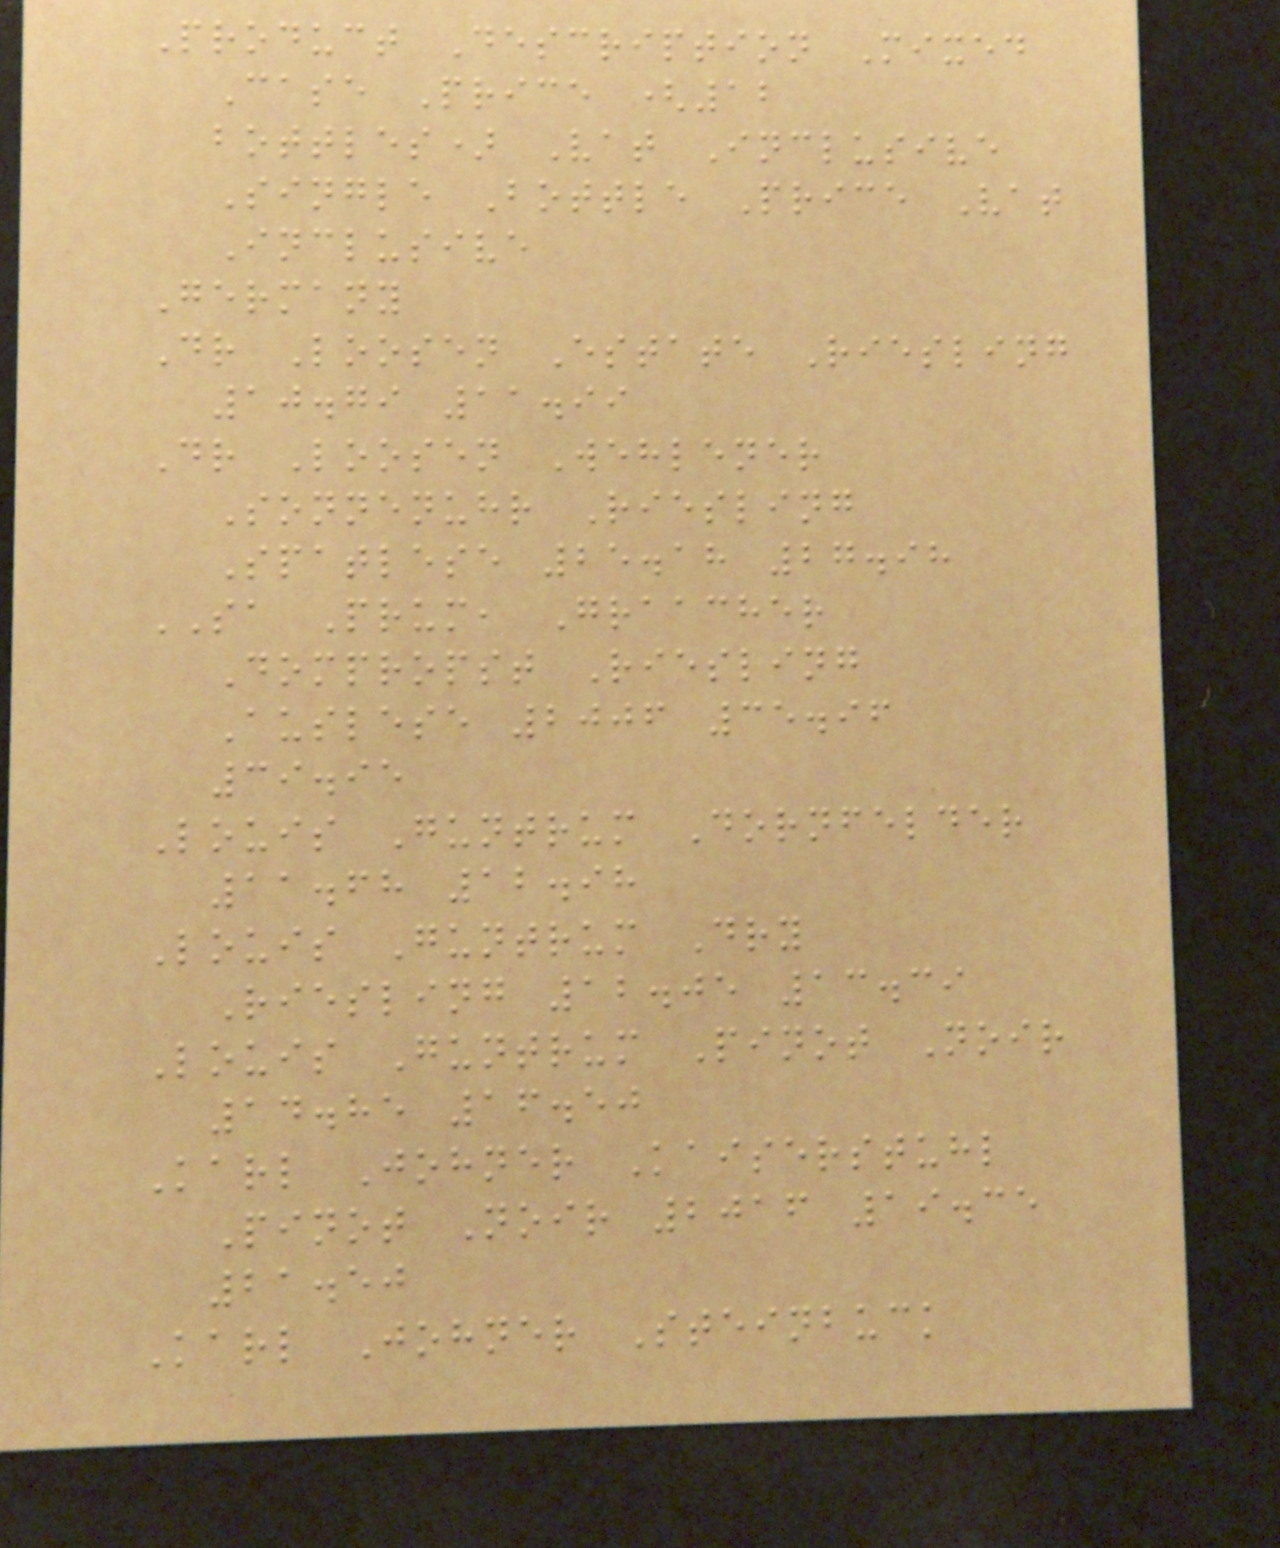Product Description Mixed
Case Price (12
bottles) Vat Inclusive
Single Bottle Price Vat
Inclusive
Germany
Dr Loosen Estate Riesling
10.79 11.99
Dr Loosen Wehlener
Sonnenuhr Riesling
Spatlese 25.18 27.98
SA Prum, Graacher
Dompropst Riesling
Auslese 2006 35.96
39.95
Louis Guntrum Dornfelder
11.68 12.98
Louis Guntrum Dry
Riesling 12.05 13.39
Louis Guntrum Pinot Noir
14.85 16.50
Karl Johner Kaiserstuhl
Pinot Noir 2016 19.35
21.50
Karl Johner Steinbuck
